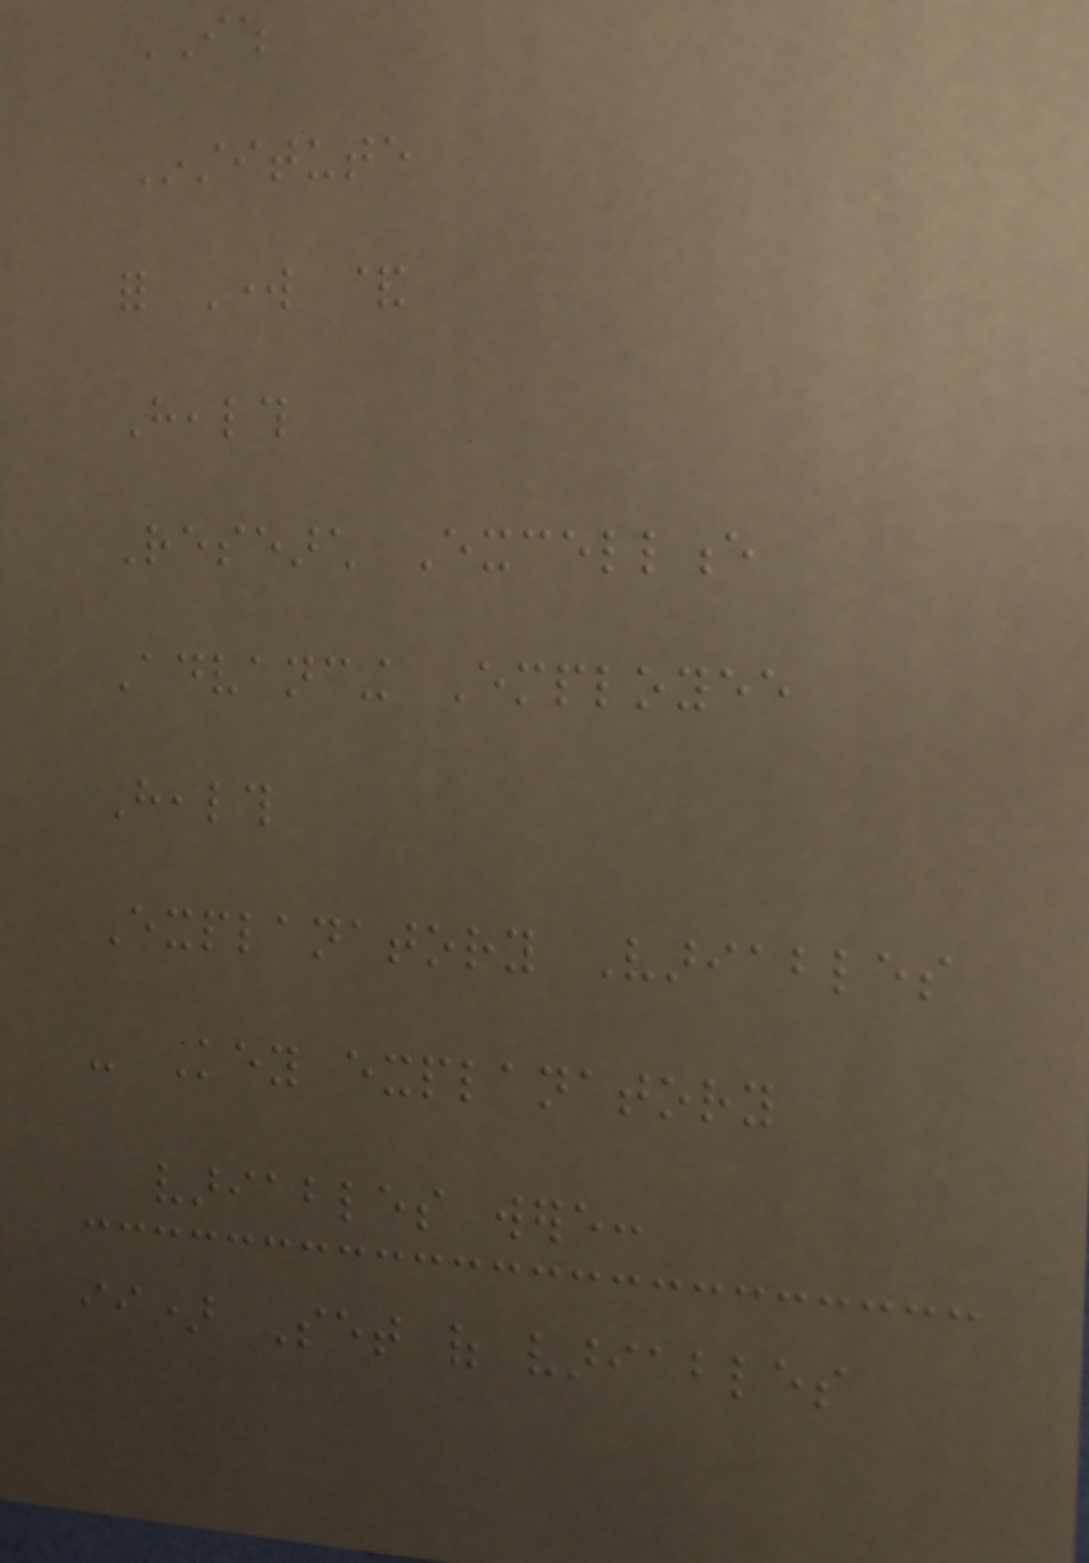IWH
Institute
for Work &
Health
Research Excellence
Advancing Employee
Health
Explanatory Variables
- Key explanatory
variables were:
ii) Set of variables
